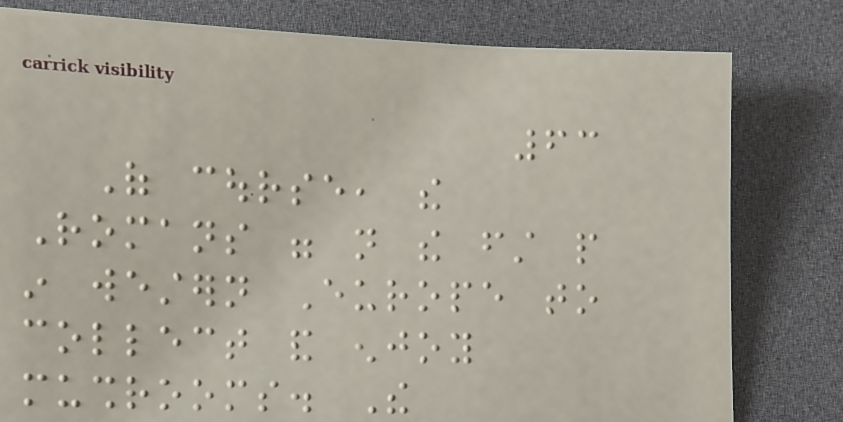63
Of course, the
Romans were not the first people
in western Europe to
collect and enjoy
mushrooms. The
